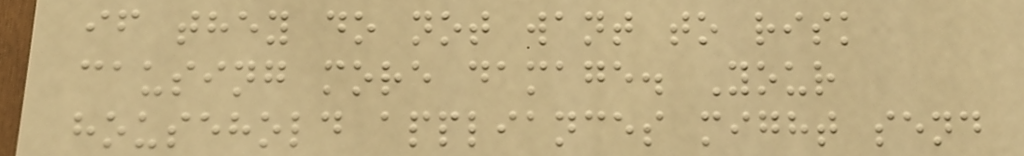if they do not want to risk
causing more damage. Your
household appliances might send
